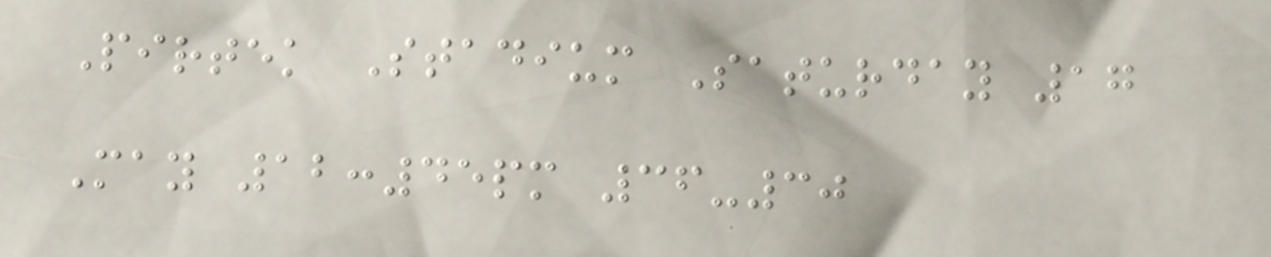Pirtek Stadium Saturday 17
May 12:45pm 36-30
